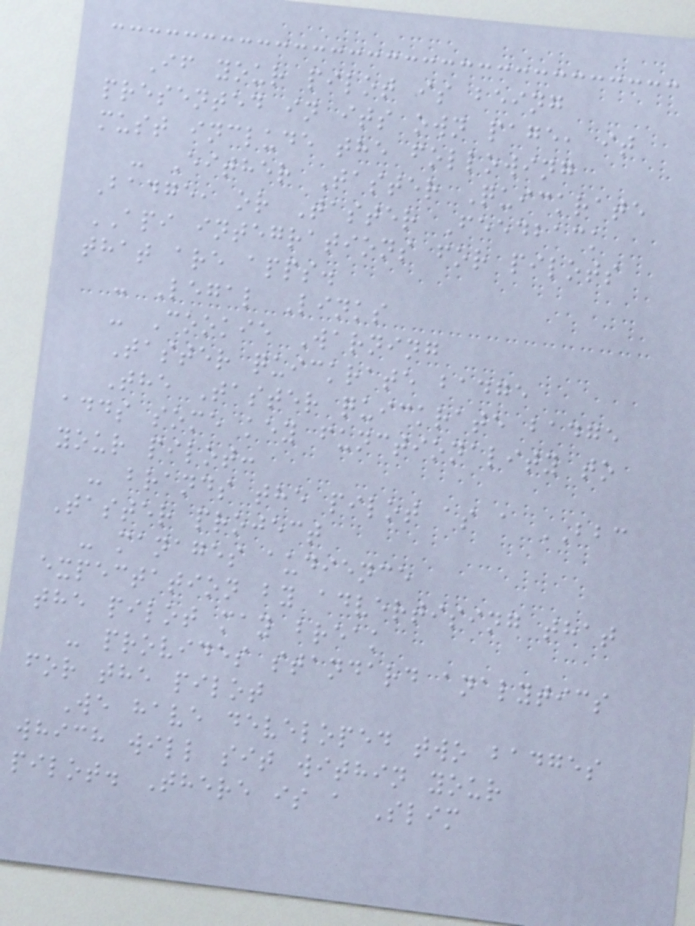If your pilot is being
presented in its own page, it
must include the following
- Either Taster Quickrate
Badge, or Taster Feedback
API integrations for pilots
that are apps.
- Legal Links
- Cookie Warning
Taster quickrate badge
The Taster quickrate badge
adds some key functionality to
your pilot:
- brands the pilot as a BBC
Taster project
- manages audience
expectation by advertising that
the pilot may break
- provides standard analytics
for the pilot
We have developed two badges
which will sit within your
pilot. There is a Slim
